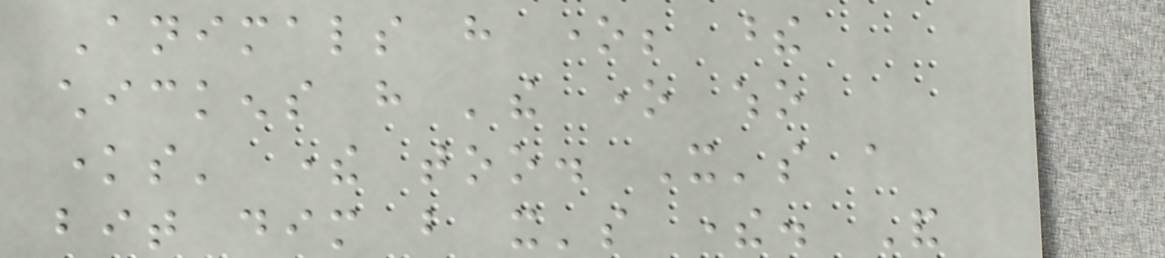Animals have one; these
chickens have 'the one who
knows' there too. It's a
bit dim but it's there. And
